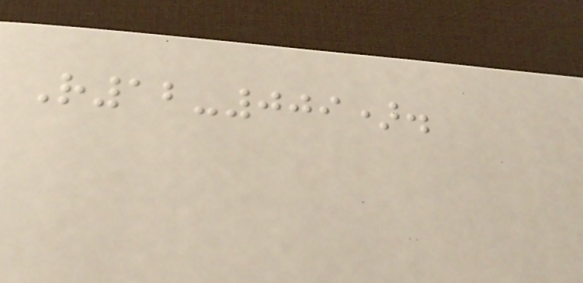R12-009).
